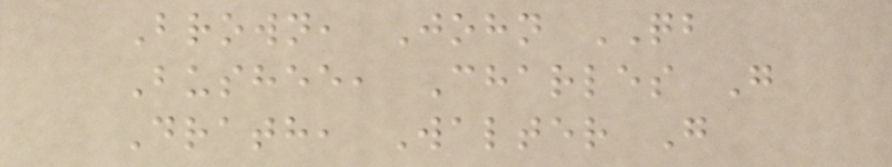Brown, John QB
Bushee, Charles G
Drath, Walter G
